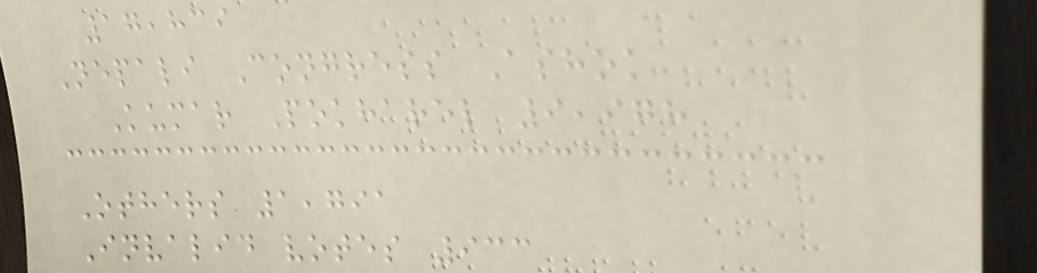17,839
Nepali Congress Ashok
Kumar Pokharel 9,978
Others 1,791
Invalid votes 933
